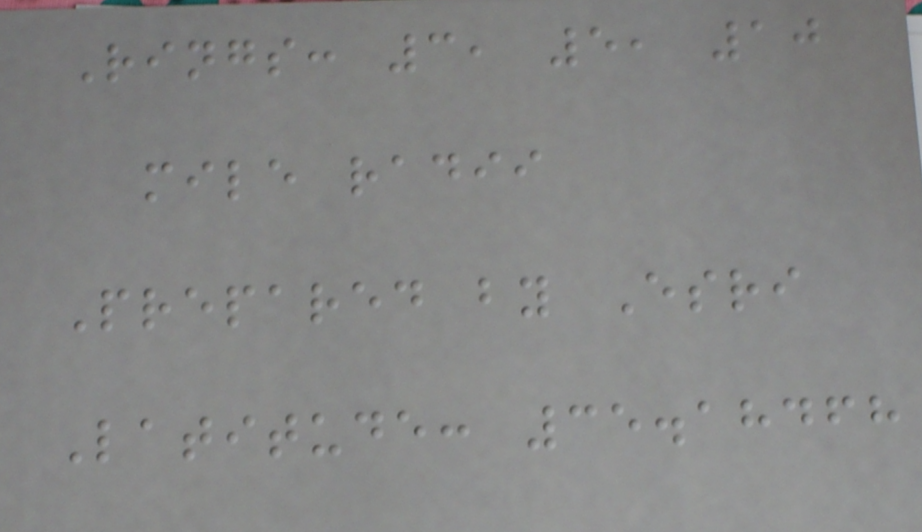Rings: 3, 5, 10
mile radii
Prepared by Esri
Latitude: 35.18468
